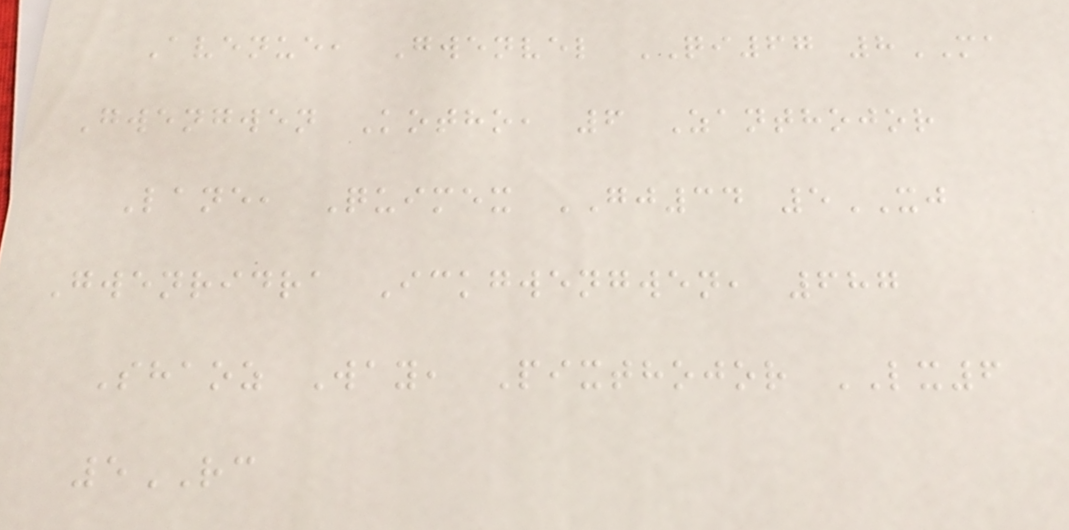Avenue, Gwenvel QI67 8MA
Gwengwen Kotho, 6 Zanthojor
Lane, Quimex GJ34 5XJ
Gwenridra Ickgwengwen, 687
Shaoz Way, Pixthojor LX6
5RC
